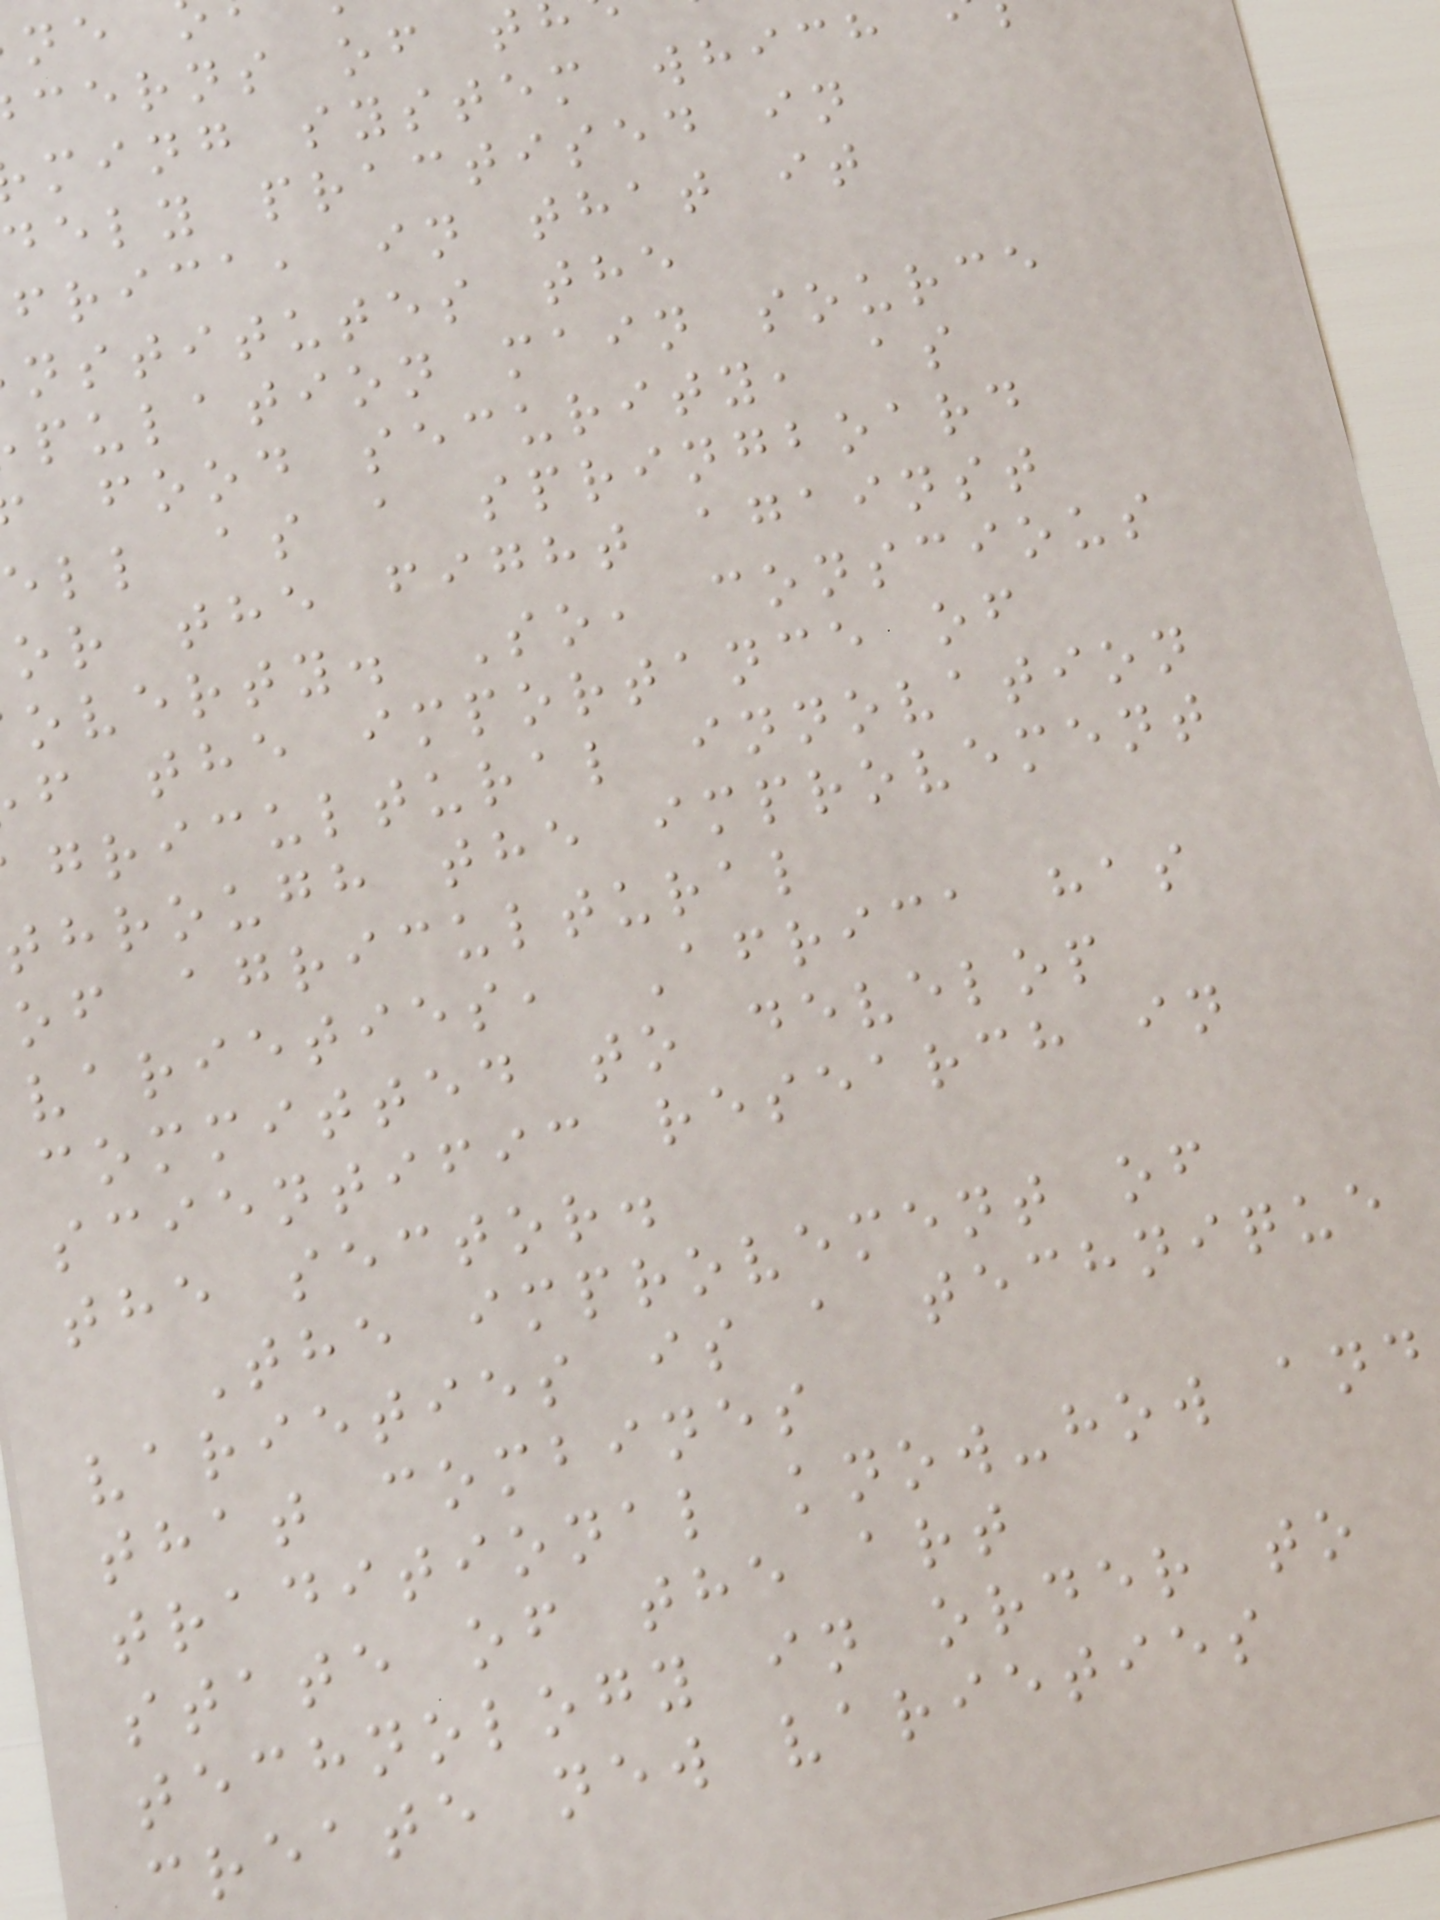cerns of t
ming system which
dely practised in
frica, in that it
nstitutes the
pulation main source
food security, as
ell as a springboard
or the fight against
overty. So, conscious
f the importance of
gricultural innovation
through the improvement
of agricultural
varieties, Africa has
committed to develop
scientific research in
the sector.
The improvement of
varieties is a technique
that combines
traditional know-how and
state of the art
technology in order to
create new varieties
